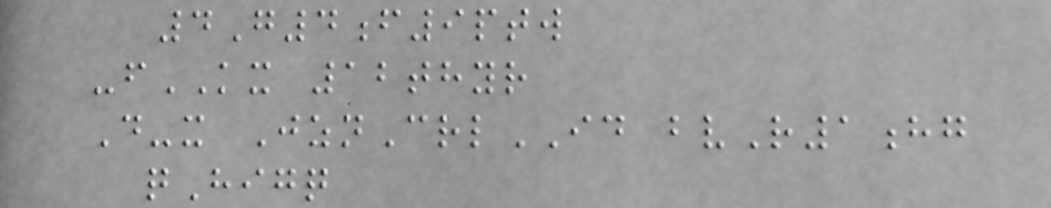4G4f9ptw
-fKX 12thyr
D-x JznCrlID bvR1hg
qHigq
